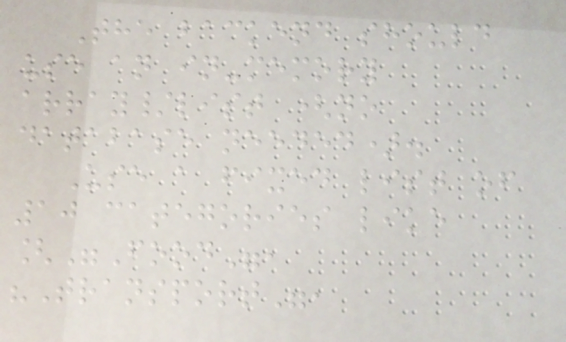The backend should
use an in-memory
array/list (no
database needed).
Use a fixed list of
10 categories like
["Food",
"Transport",
